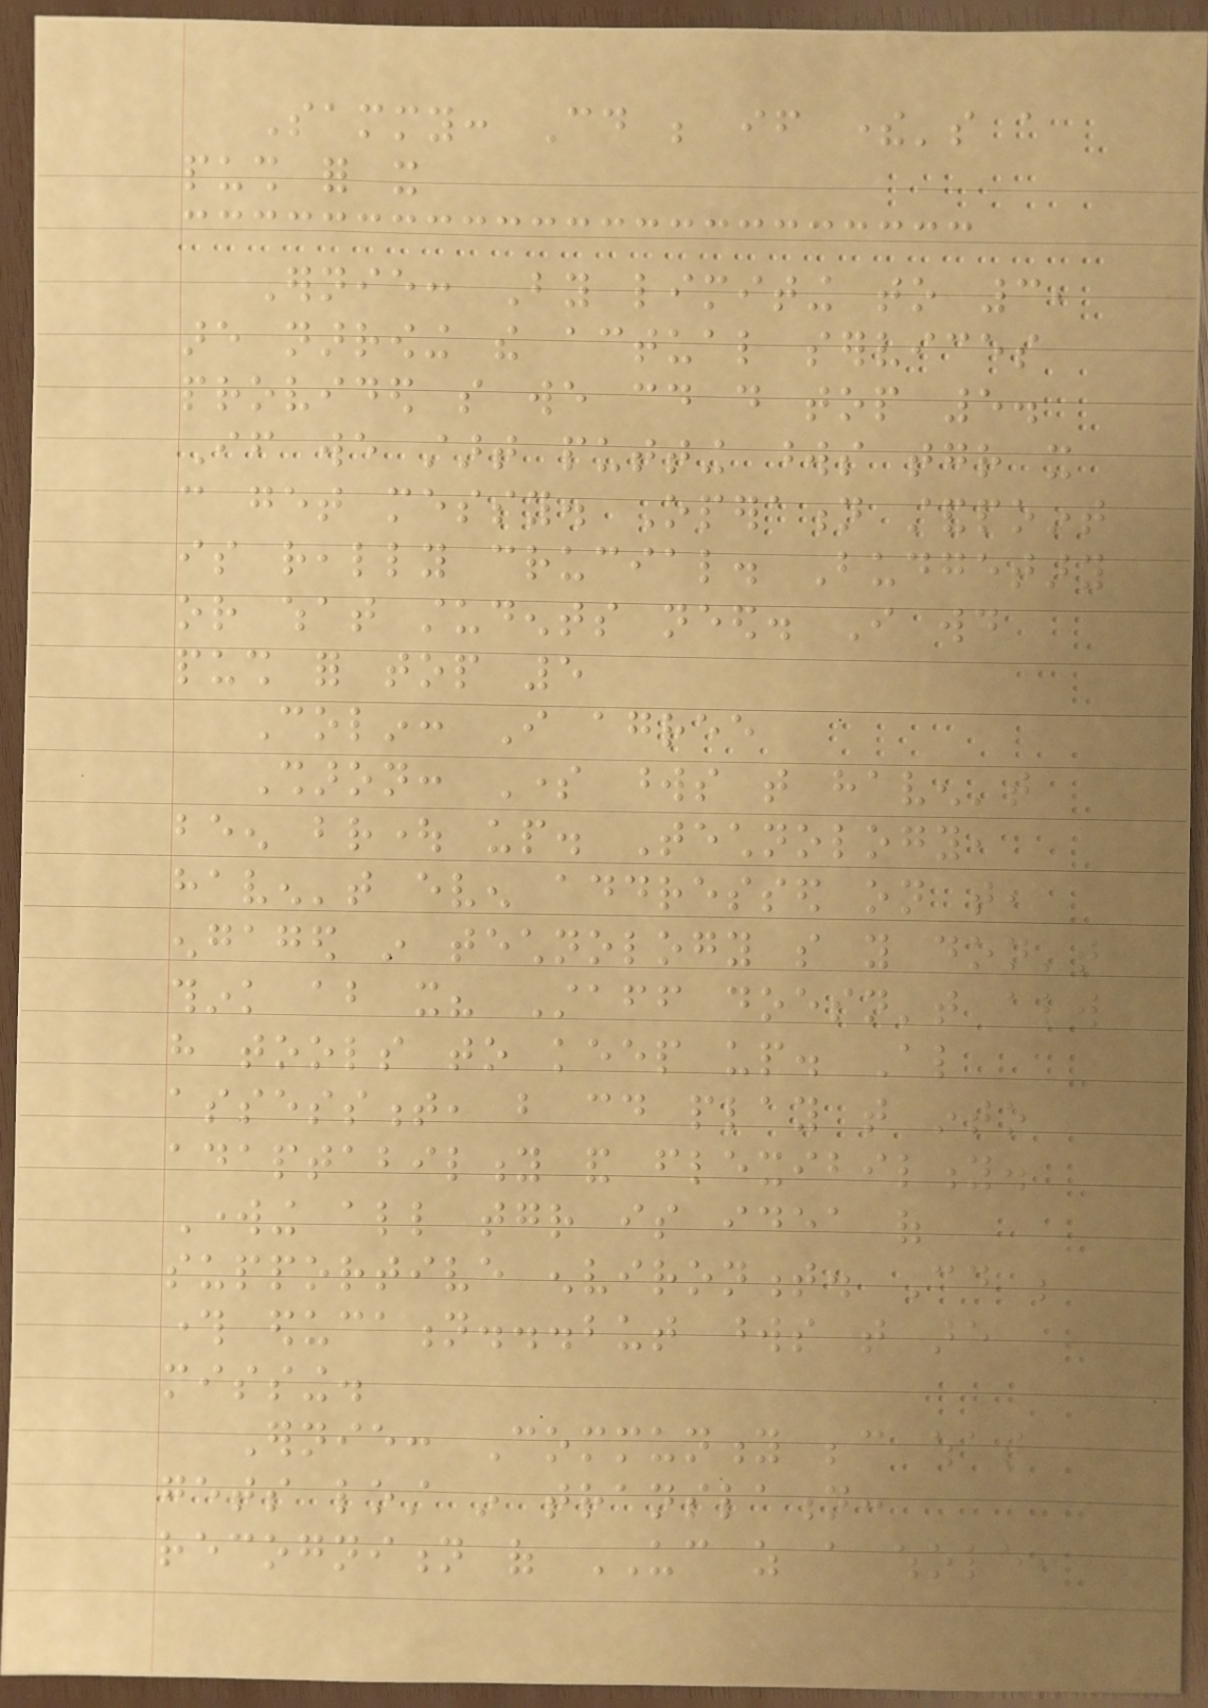Sammy: Could be if there's a
push for it
Ernie: By limiting to 3,
are narrowing the actual services
provided so we could do top 5.
If we start putting words together it
can get messy. Operation standpoint
is really crucial. Budgetary
or what students need. I would
push for top 5
Colin: I agree
Sharon: Some words that haven't
been brought up. Technology,
haven't even addressed on that,
engaged in technology so you don't
think about it? Staff doesn't always
have tools to keep up. Also
assessment, but could play that into
adaptability and flexibility.
Working all together is idea of
supportive environment. Could be
through education...but words that are
missing.
Ernie: Community because what
gets lost in translation:
recognition of UC as a whole.
